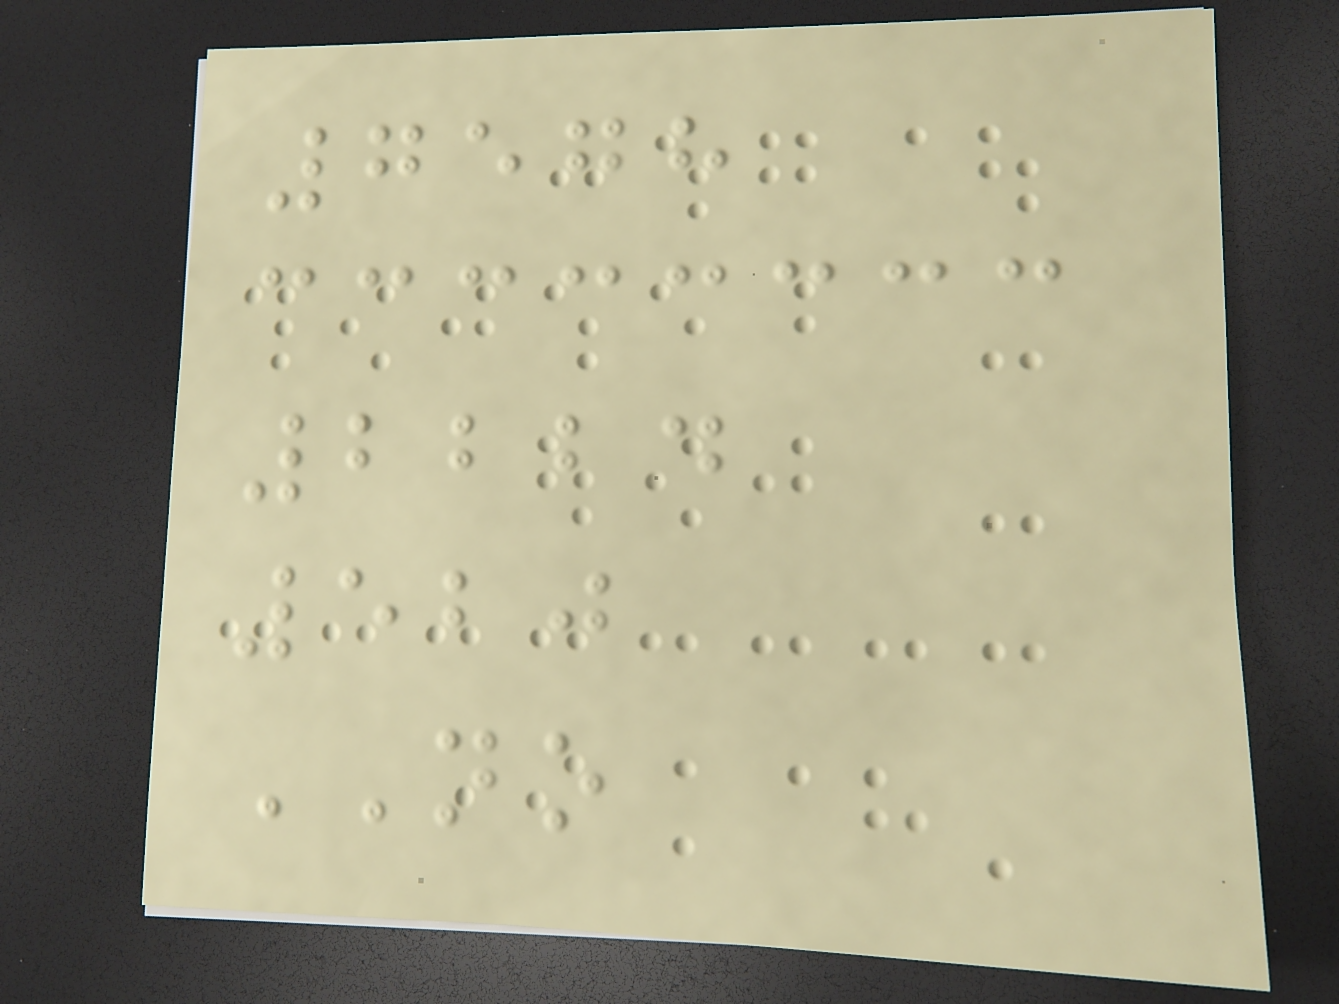7578
2224
520
NO
